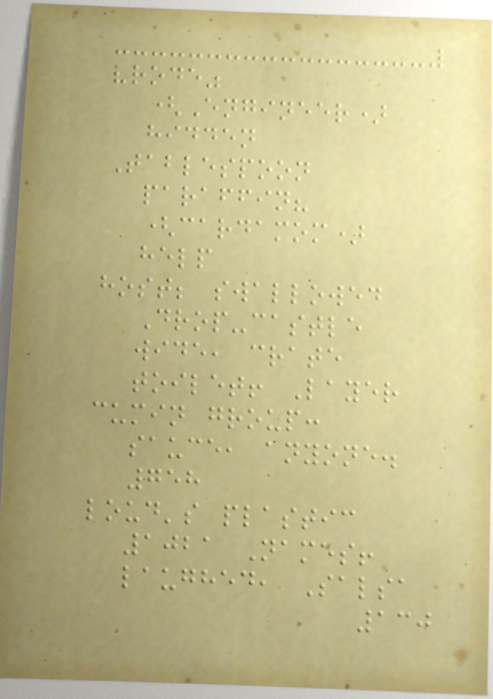"rode"
(Engineer)
hidden
Tablespoon
paraffin?
(cardamom)
help
host; swallowed
Drop-castle
wide, crate
toilet! Layer
cumin group:
sauce, anyone.
758
loud's plastic
1021 Names!
laughed, Salsa
130
